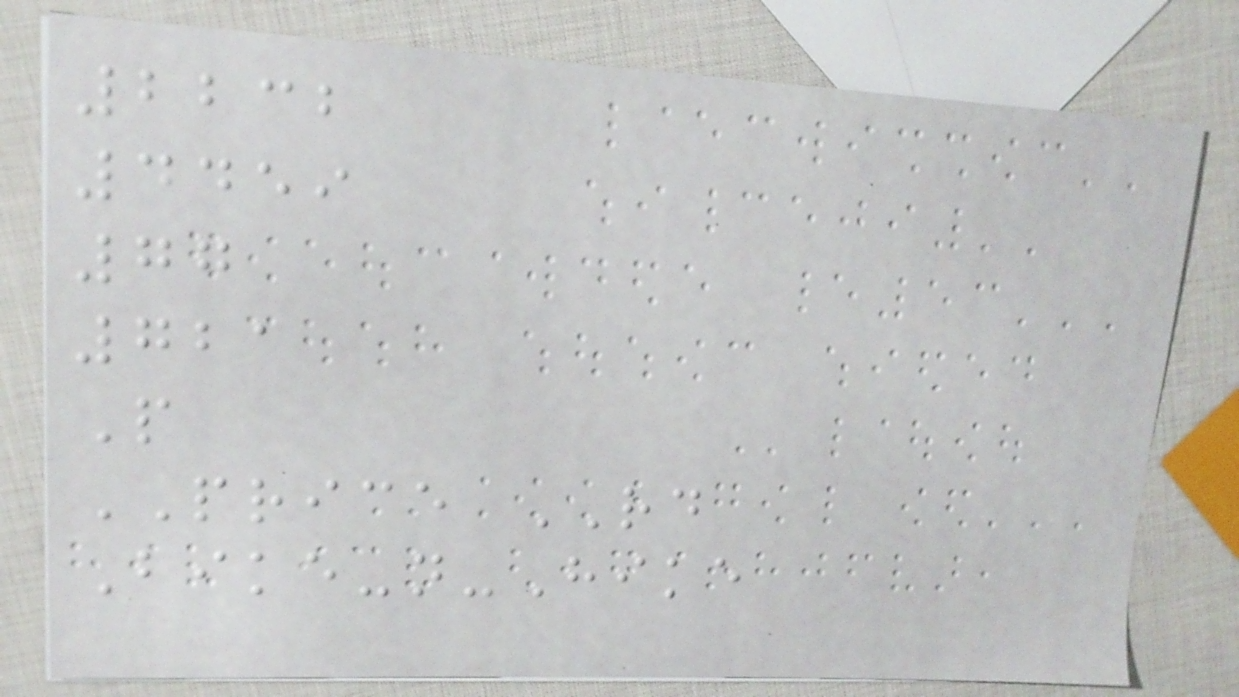2232
4459
77
721
P
PRICE RD
Bike-n-Hike
